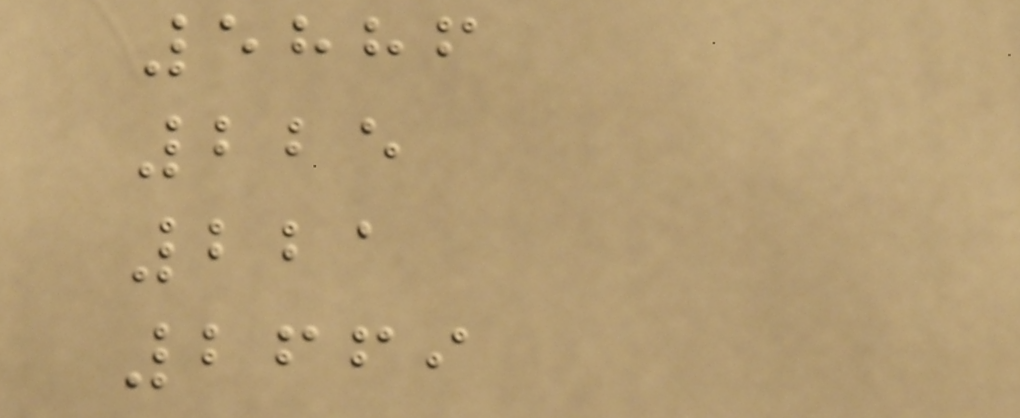5886
225
221
2669
